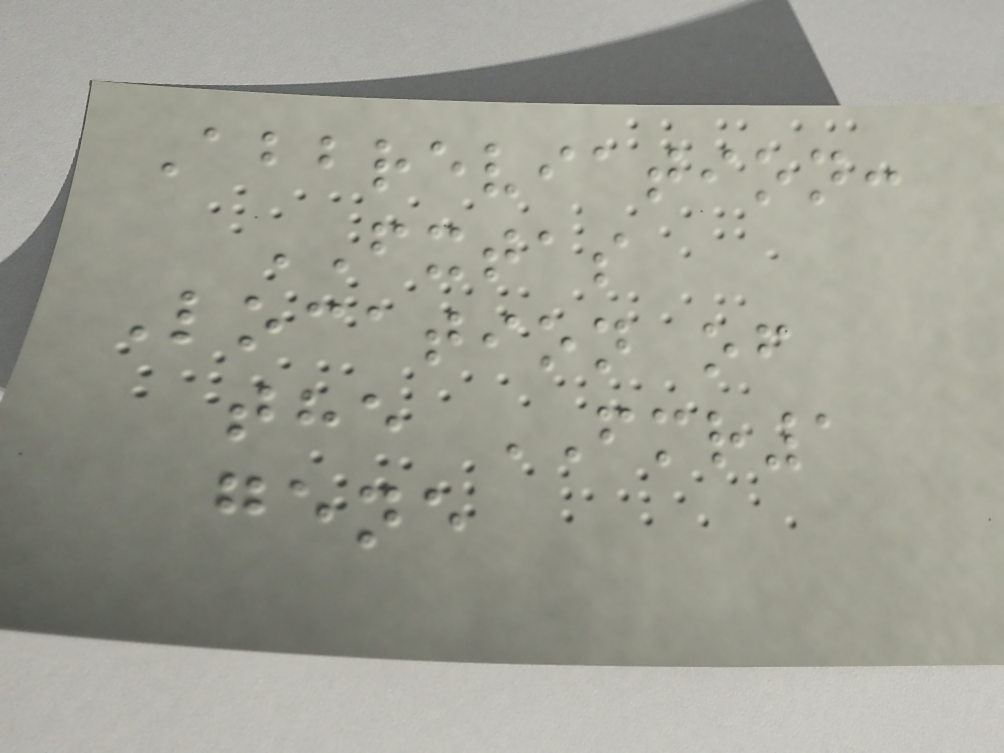Abbreviation:
FXTAS
Location of
the FMR1
gene
